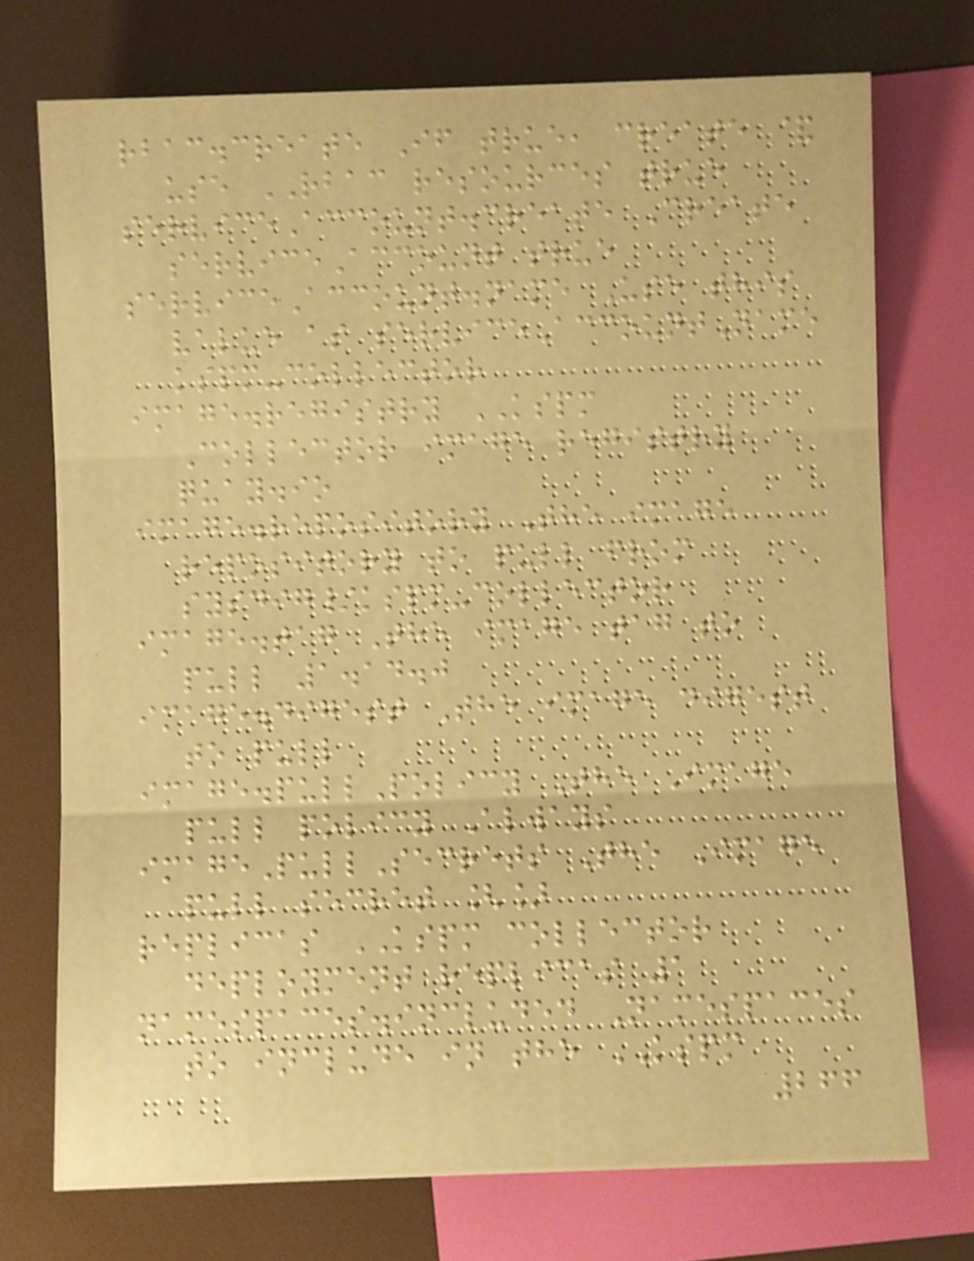rbac.create If true, create &
use RBAC resources true
serviceAccount.create Create
serviceAccount true
serviceAccount.name Use this
value as serviceAccountName
kspm-collector
image.registry KSPM
Collector image registry
quay.io
image.repository The image
repository to pull from
sysdig/kspm-collector
image.tag The image tag to
pull 1.14.0
image.digest The image digest
to pull
image.pullPolicy The Image
pull policy Always
imagePullSecrets The Image
pull secret []
replicas KSPM collector
deployment replicas 1
namespaces.included Namespaces
to include in the KSPM
266
